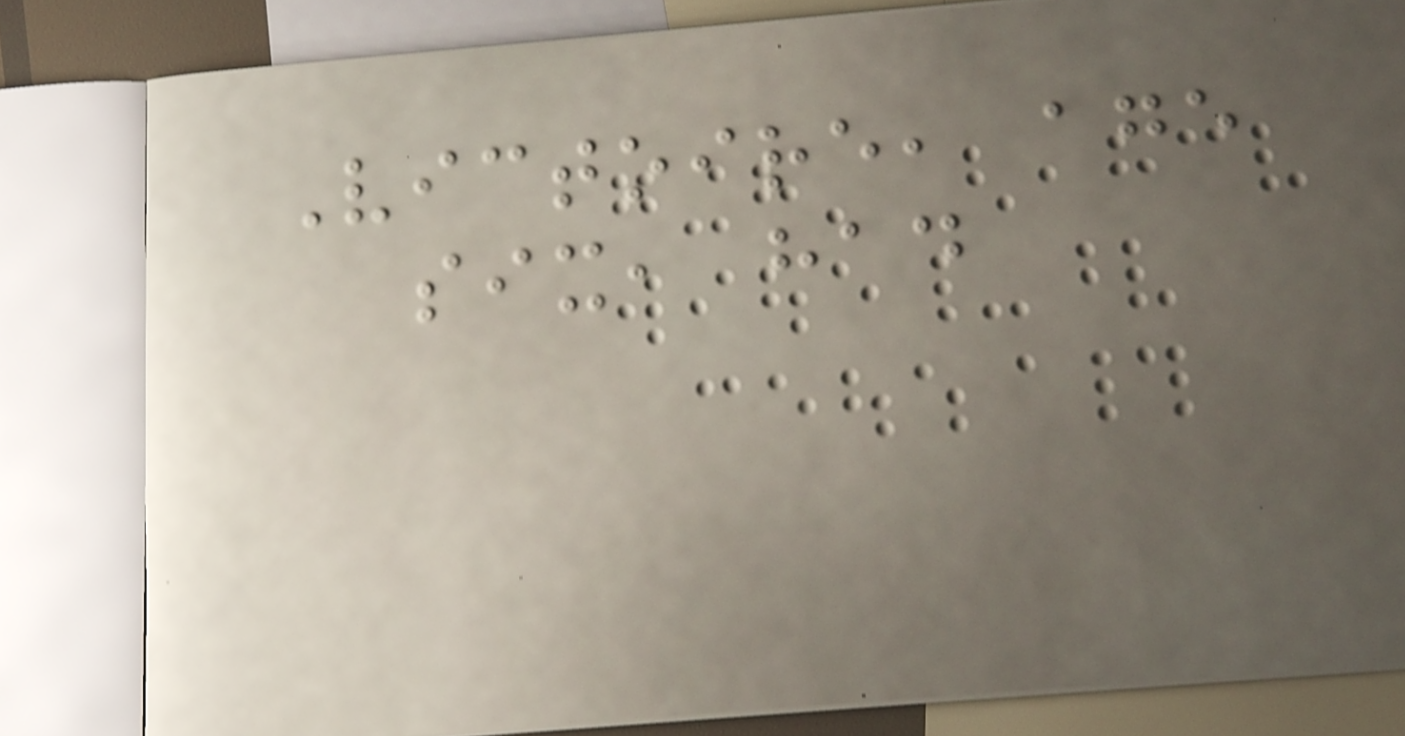Victoire, age
six, had
